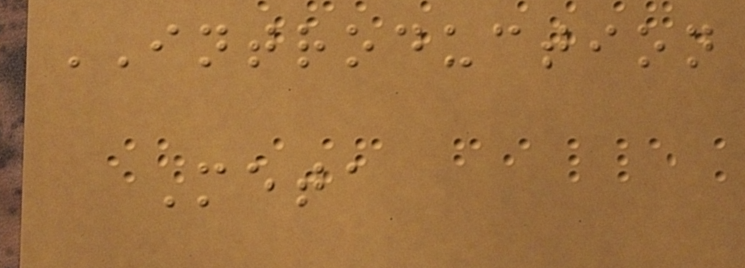INTRODUCTION
Meta
